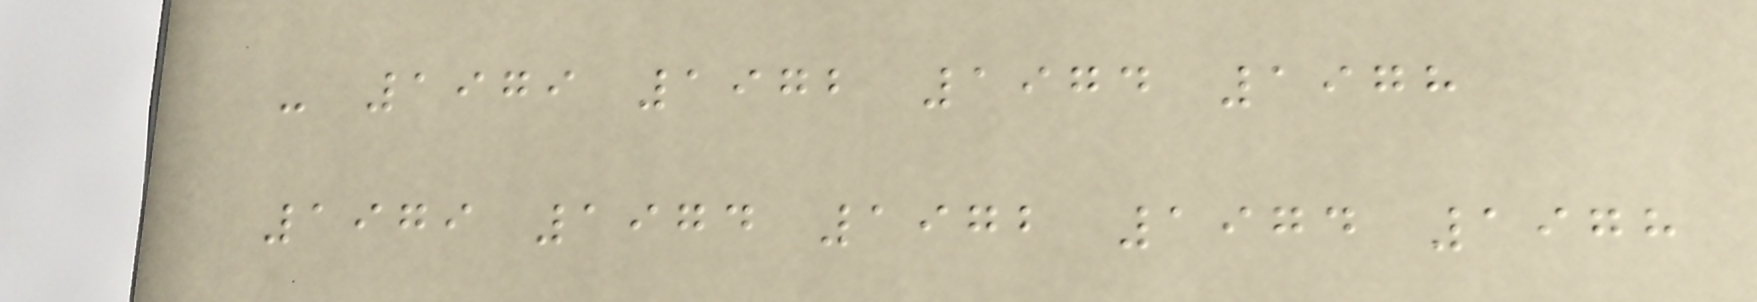- 1979 1972 1974 1978
1979 1974 1972 1974 1978
